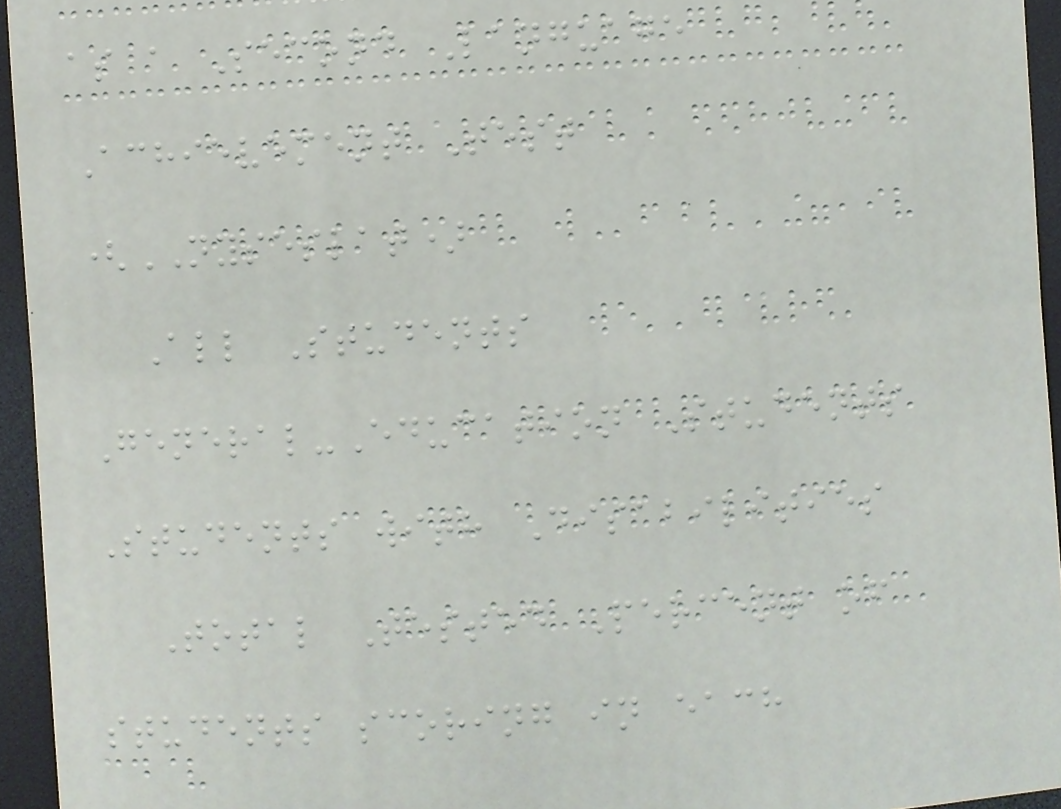as a Second Language
Achievement Test
(NYSESLAT)
All Students
General-Education Students
Students with Disabilities
Total Tested Percent of
students scoring in each
